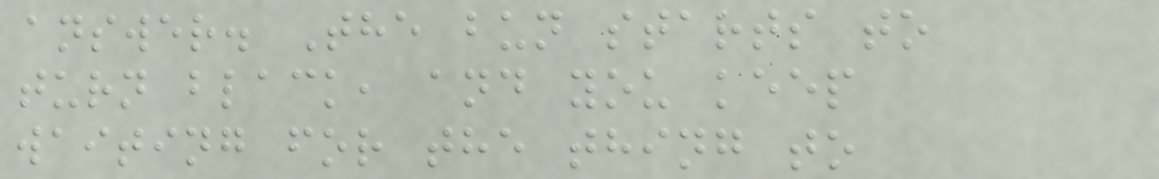answer. The bun starts to
turn black, and you keep
waiting for the thing to
